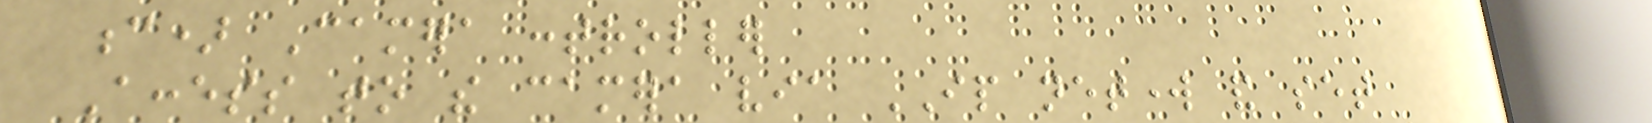c) Camera controller
Access to the camera via IP network and set
